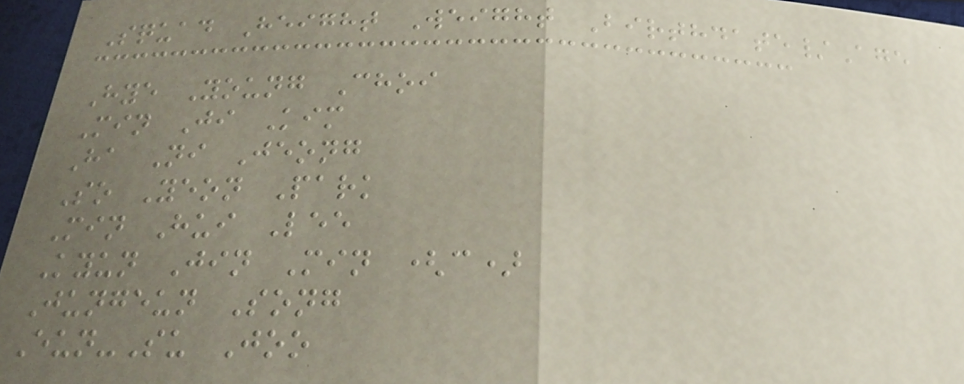Squad Height Weight Birthdate/Age
Hye Young Choi
Min Ji Kim
Ha Ni Jeong
So Yeon Park
Min Hui Lee
Kyun Jin Min (c)
Jungeun Song
Eun-Su Joo
